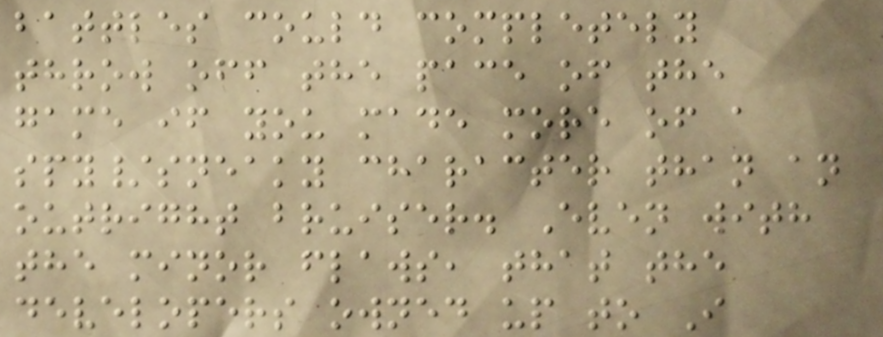battles could completely
throw off the pace of the
game if you made more of a
spy/sneaky character than an
outright bruiser. Even with
the minor flaws, that the
developers owned up to I
